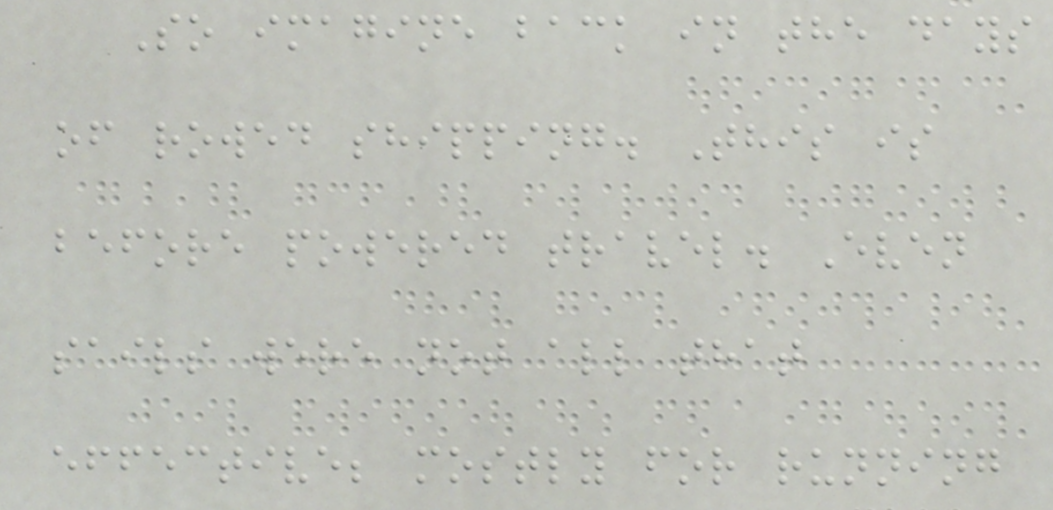So imagine back in the days
of rowed shipping. This is
before powered travel. Even
sails were not all that
effective; mostly for running
